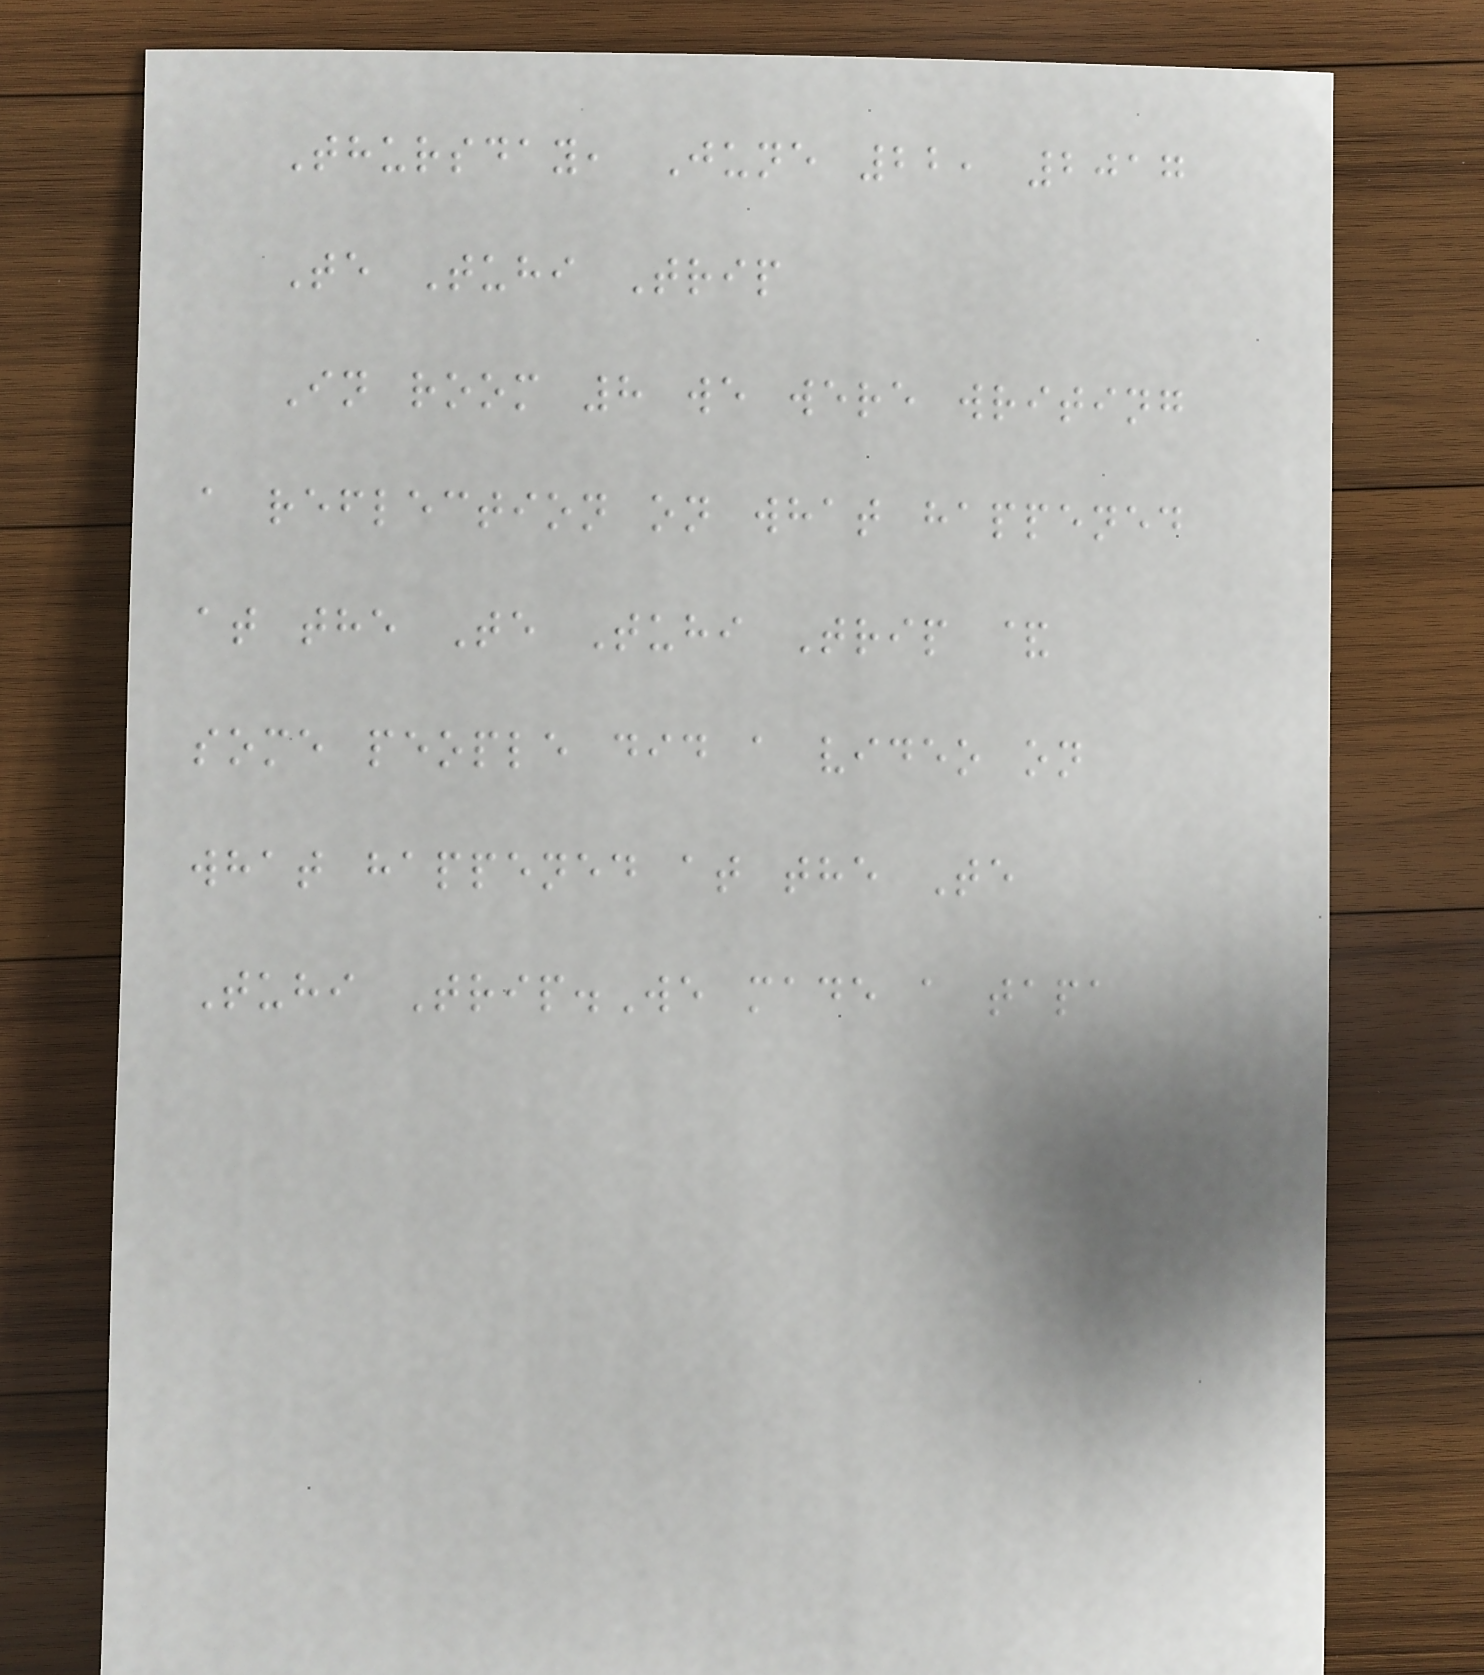Thursday, June 22, 2017
Te Tuhi Trip
In room 8 we were writing
a reflection on what happened
at the Te Tuhi Trip &
some people did a video on
what happened at the Te
Tuhi Trip.We made a tapa
